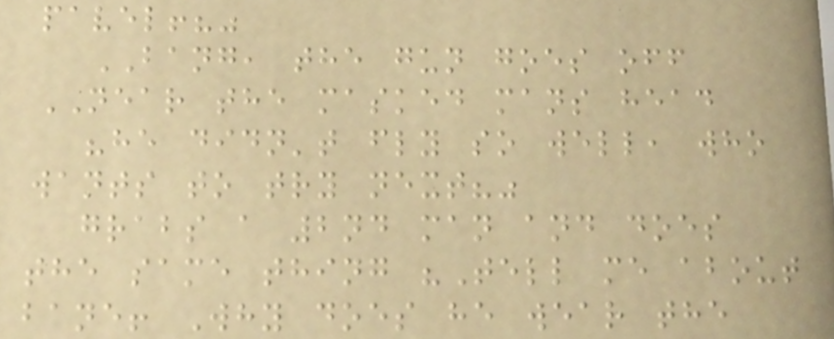pavel!?"
BANG, the gun goes off
NEAR the masked mans head
"he didn't fly so well, who
wants to try next?"
grabs a 2nd man and does
the same thing "Tell me about
bane! Why does he wear the
